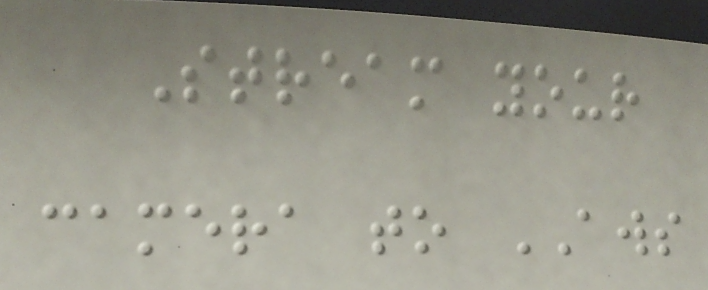Stream your
camera to AWS
